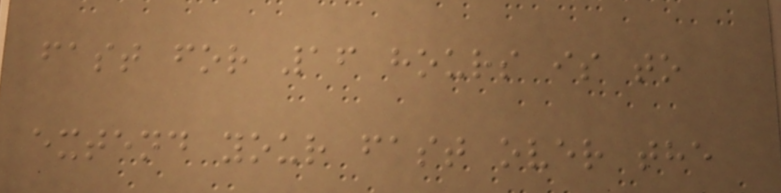fast for 16 hours is to
extend your fast over the
